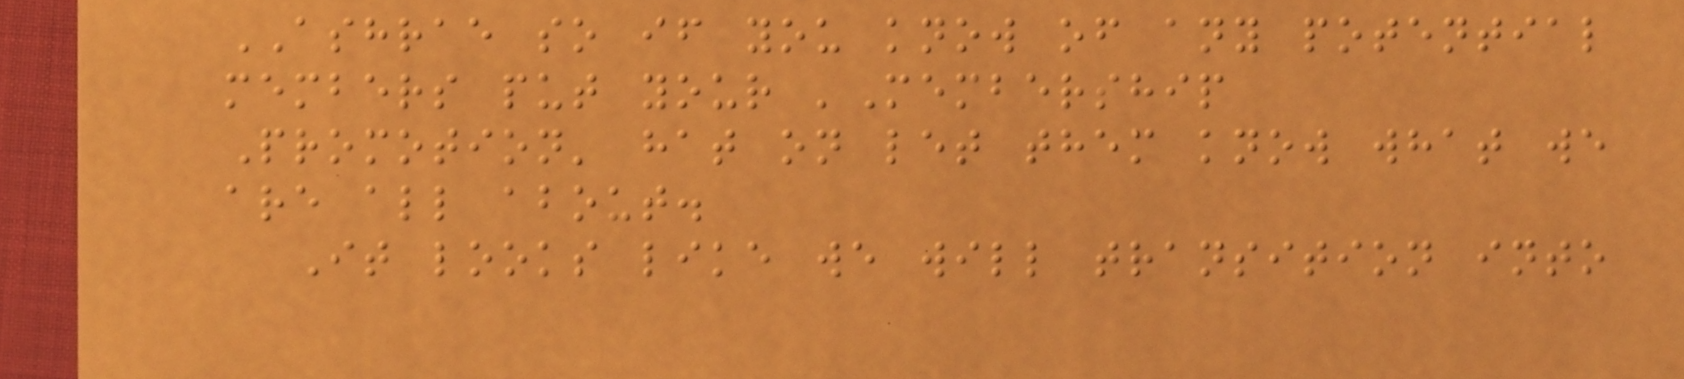ASHRAE so if you know of any potential
members put your 'Membership
Promotion' hat on let them know what we
are all about.
It looks like we will transition into
